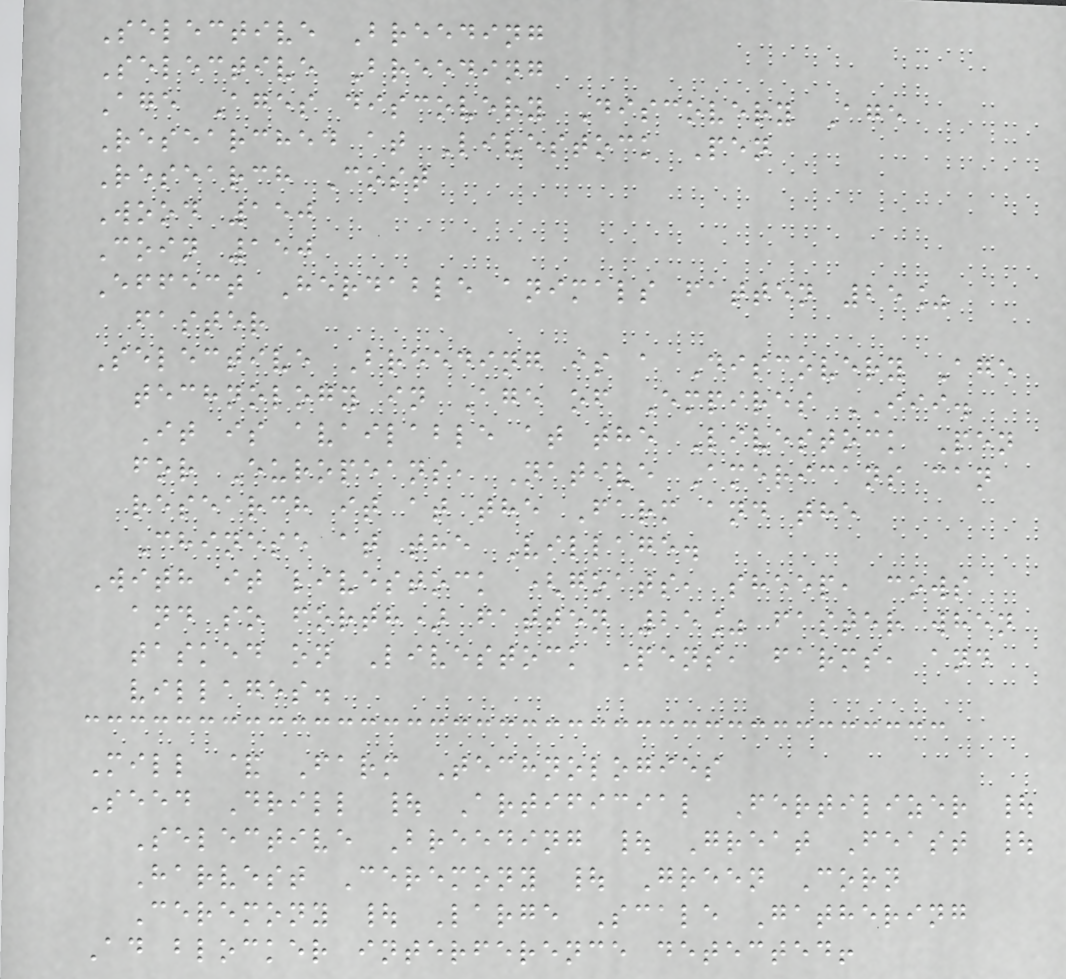Selective Breeding
Selective Breeding
Age Ages discovery Discovery Age
Researched at Livestock Pen
Research Cost
Wood 150
Coin 150
Effect Herdable animals fatten 25%
faster
Selective Breeding is a Discovery Age
technology in Age of Empires III.
It is available at the Livestock Pen
for Europeans, Native Americans can
research it at the Farm and the
Chinese at the Village.
With it livestock (goats, sheep, cows
and so forth) fatten 25% faster when
tasked on Livestock Pens, farms, and
villages.
Mill & Farm Technologies
Seed Drill | Artificial Fertilizer |
Selective Breeding | Great Feast |
Harvest Ceremony | Green Corn
Ceremony | Large Scale Gathering
Ad blocker interference detected!
